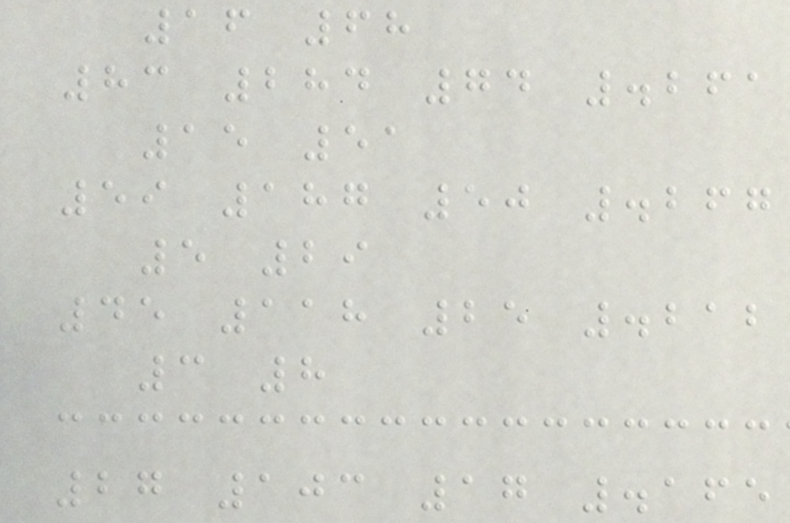16 68
83 284 74 .261
15 51
59 187 50 .267
5 29
45 118 25 .212
3 8
27 103 17 .165
